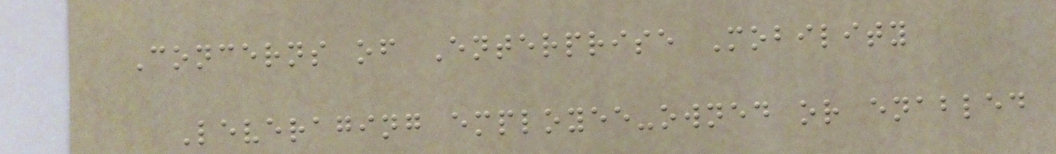Concerns of Enterprise Mobility
Leveraging employee-owned or enabled
